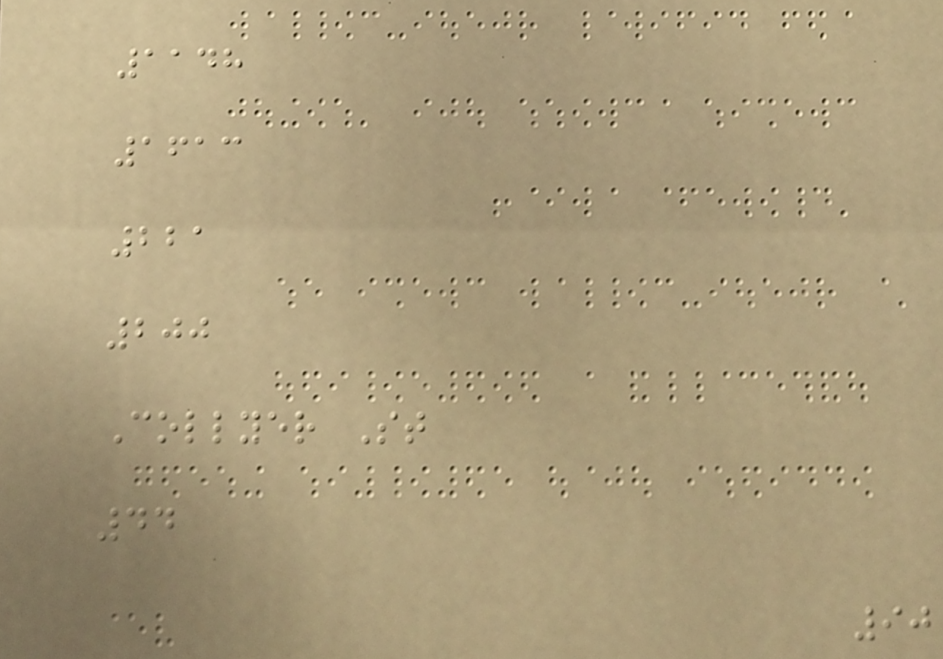1148
1613
221
200
Collyer St
44
90
